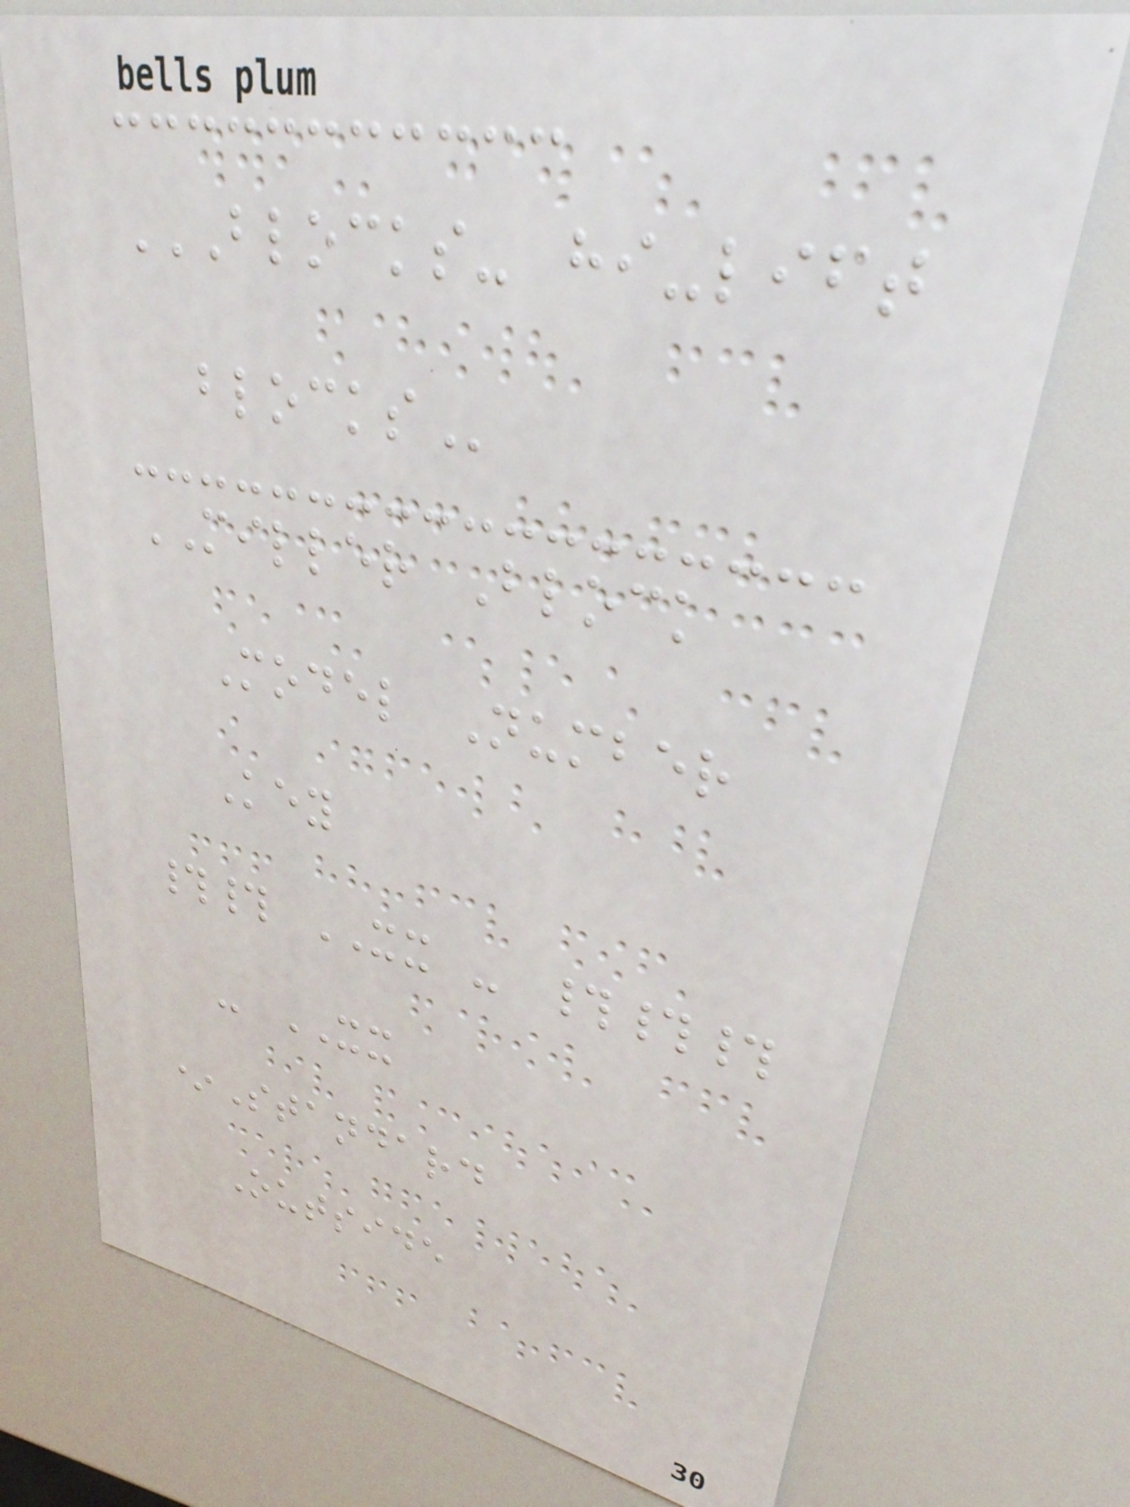BLOCKS- HI-LIFT
BLOCKS
MILLER Block
Model Number
Key
## XX - ###
- XX
*Standard
Outside
